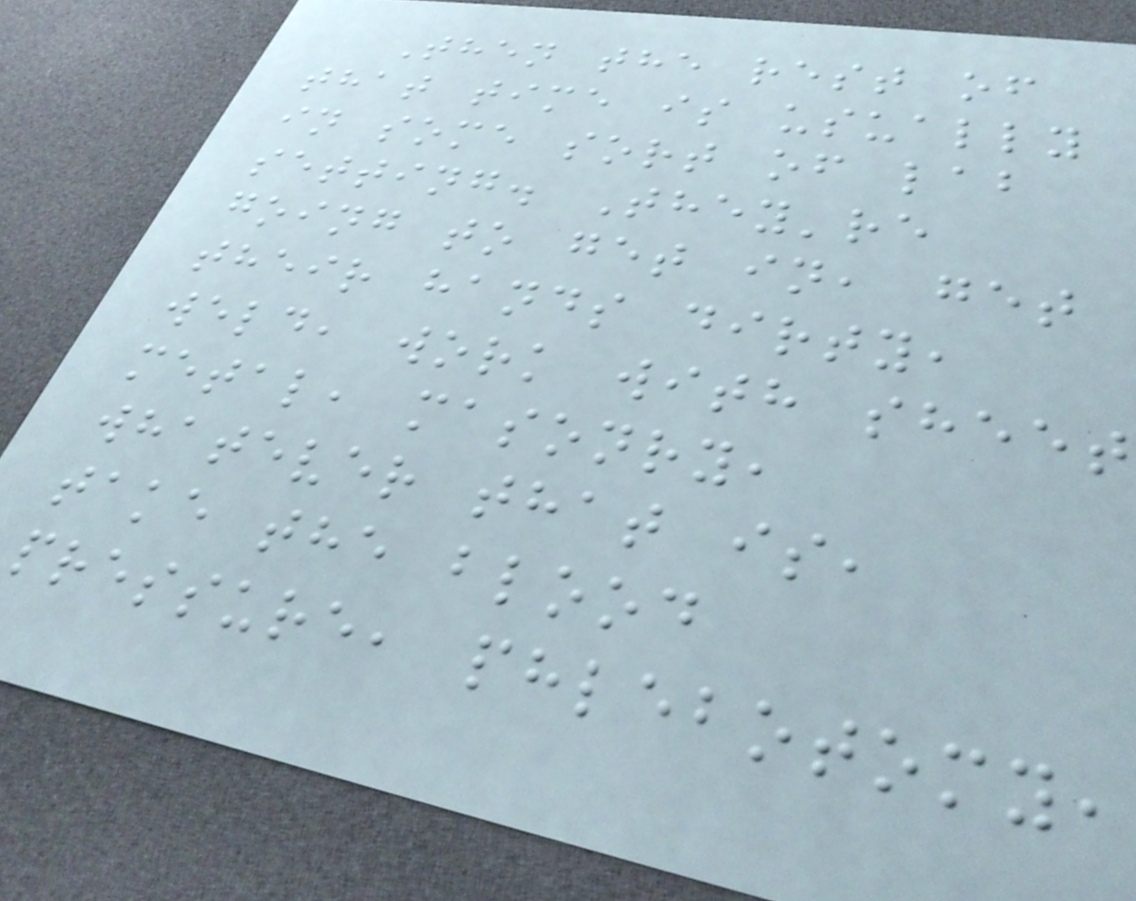Then the rest of
that time is usually
in some sort of lab
setting. They're
going to get in, get
their hands dirty,
weld, work with sheet
metal, masonry,
whatever that is,
take the blood
pressure, phlebotomy,
